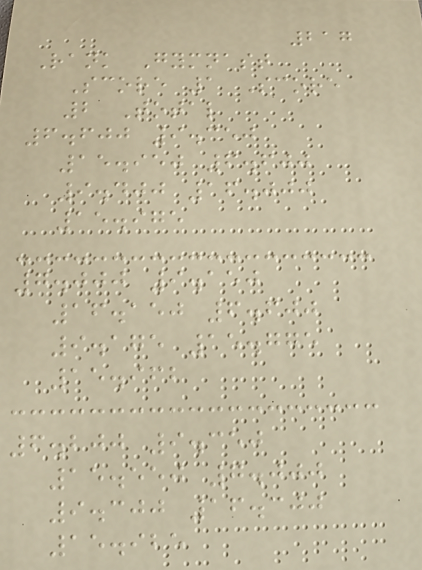217
Rank Gymnast
Score 1 Score
2 Total
6.600 9.350
15.950 6.600
9.400 16.000
15.975
7.000 9.150
16.150 6.600
9.175 15.775
15.962
6.200 9.350
15.550 7.000
9.300 16.300
15.925
